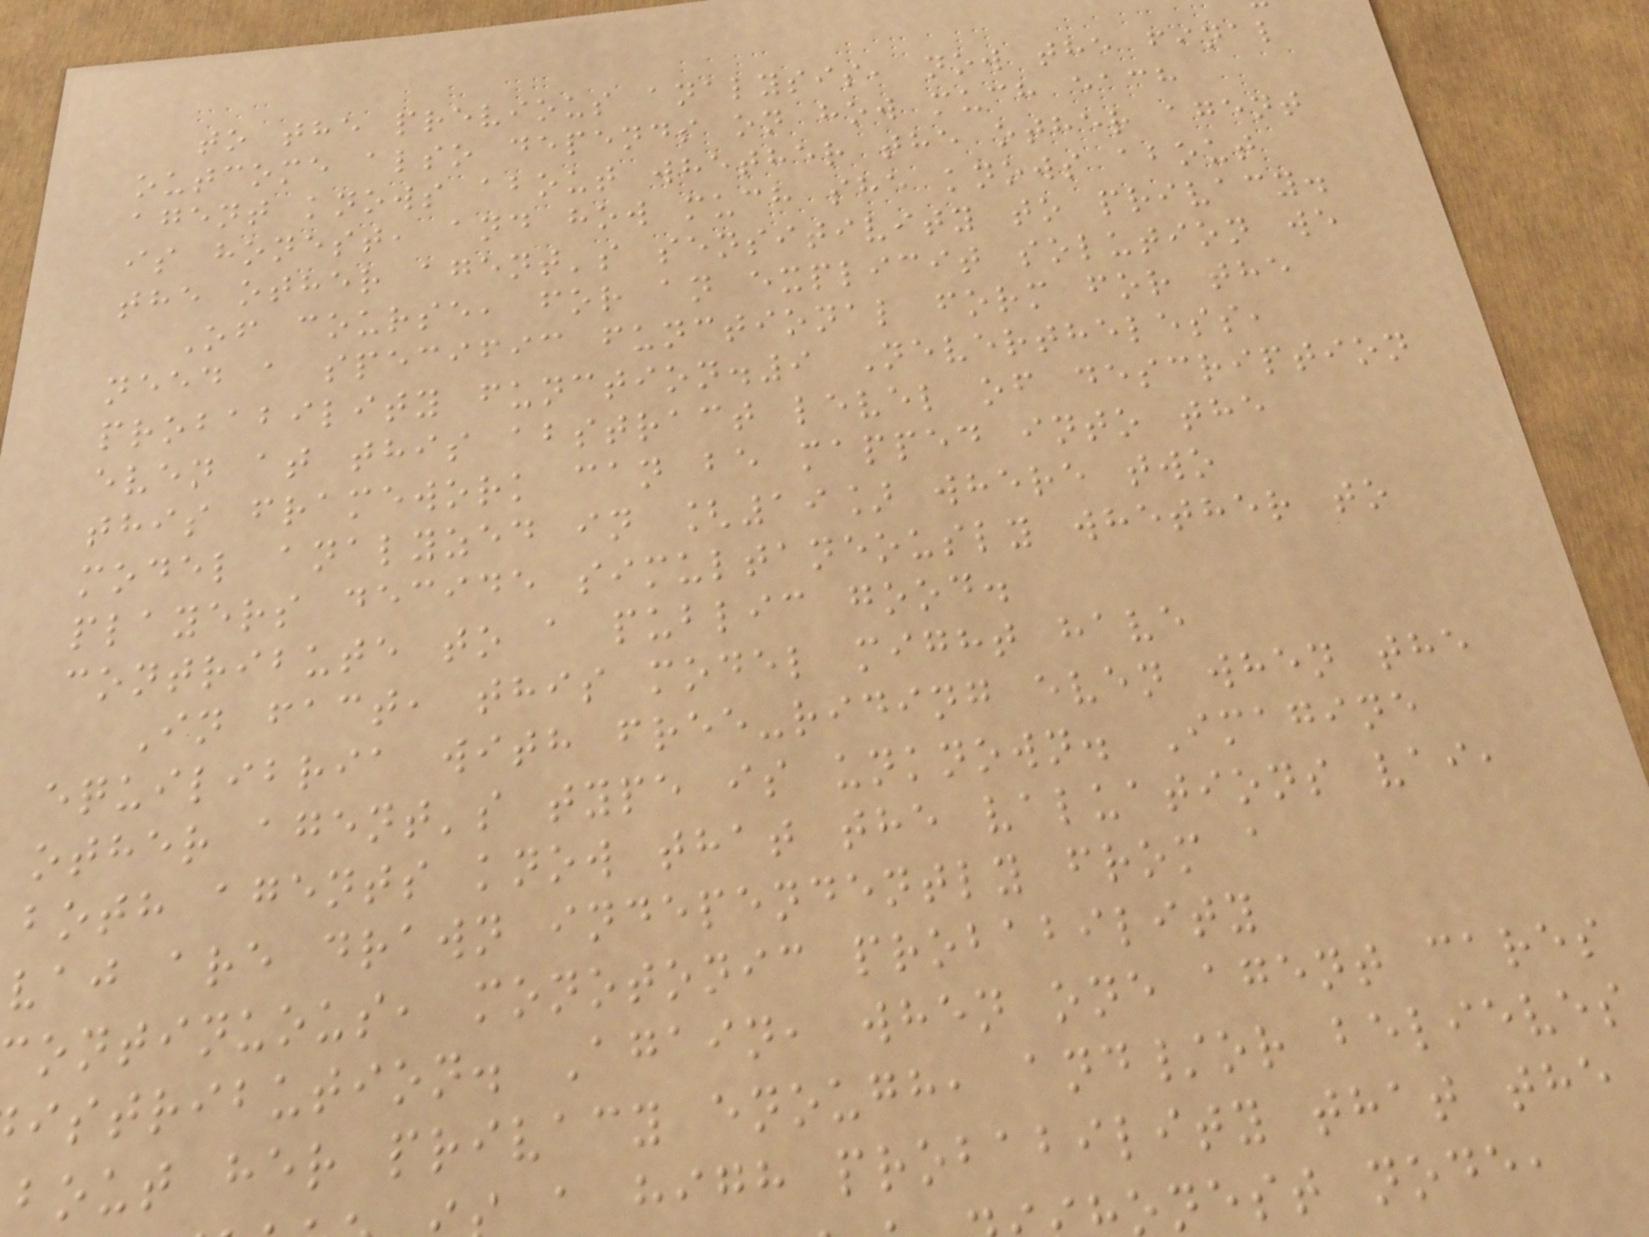to the previous analysis, now the final
outcome also depends on how much each
agent knows about whether the other agent
is honest, and how much she knows about
the other agent's sensitivity to privacy.
Of course, for an explicit solution we
need a specific functional form for the
probability function.9 Nevertheless,
even at this abstract level of description
this framework can be mapped into the
model analyzed in [19] where two
players decide simultaneously whether to
contribute to a public good.
In fact, this model might have
equilibria with free-riding even when the
other agent's type is unknown. Imagine
both agents know that the valuations vai,
vaj are drawn independently from a
ontinuous, monotonic probability
istribution. Again, when one agent cares
bout her privacy enough, and/or believes
a high probability that the
nest node,
